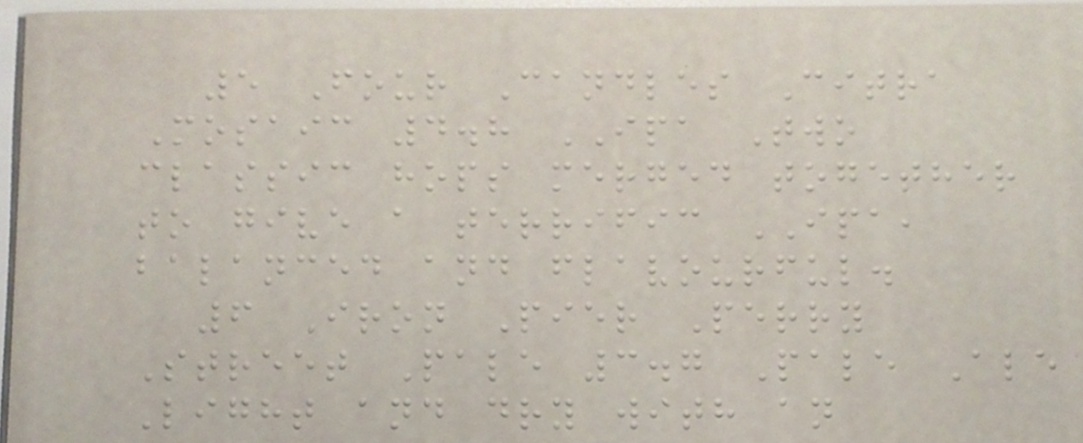5 Four Candles Citra
Mosaic 4.8 IPA Two
classic hops merged together
to give a terrific IPA,
balanced and flavourful.
6 Iron Pier Perry
Street Pale 3.7 Pale Ale
Light and dry with an
